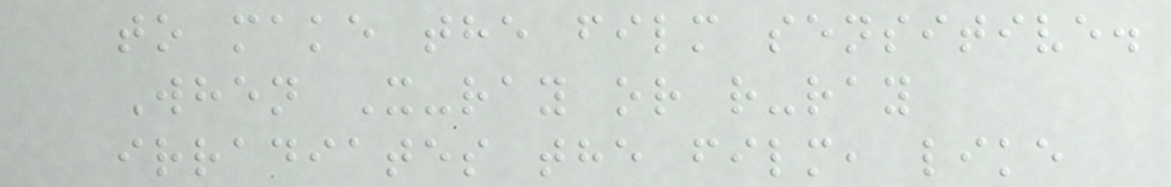to make the film sensitive.
When X-ray or r-ray
irradiates the film, like
